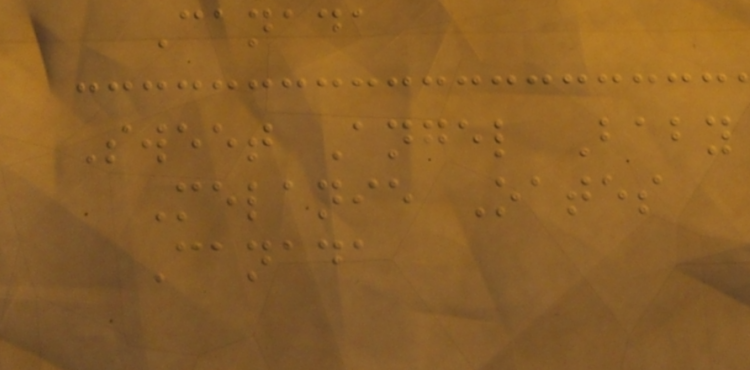Canada
Sweet Angel Baby
Melanie Oates
Canada
